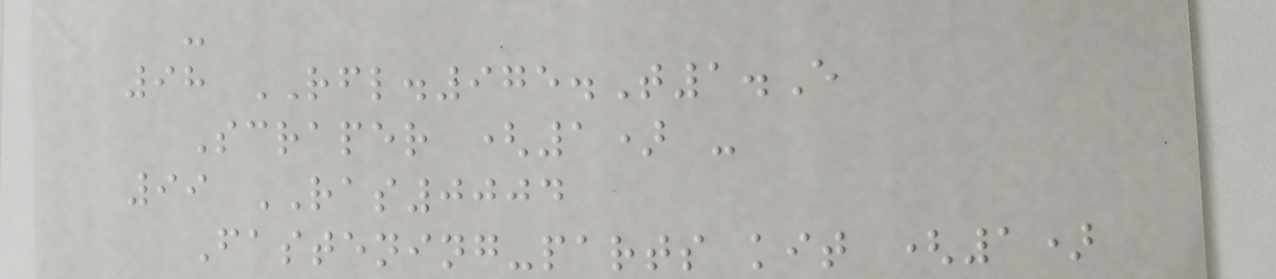-
98 RFL.975.T1.E
Scraper (1) -
99 RAS0004
Fastening-parts kit (1)
